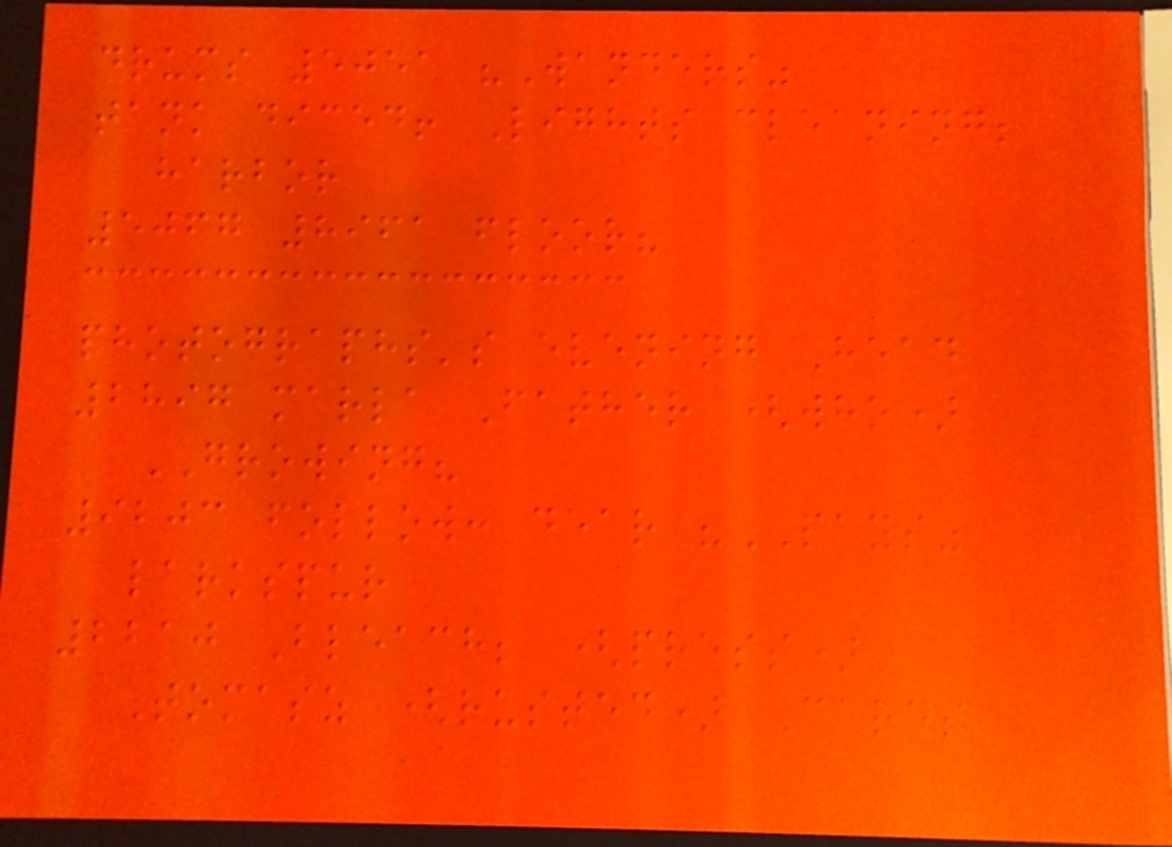drums 5051 "Wanders"
tank diced! Lights cleaning;
harbor
5067 8961 floor?
photographs's evening Head
2897 marla Father (who)
GROWING?
9203 follow: dear "PAYS"
larkspur
2210 Bleach; (press)
Tomasz (rusted) Cards
